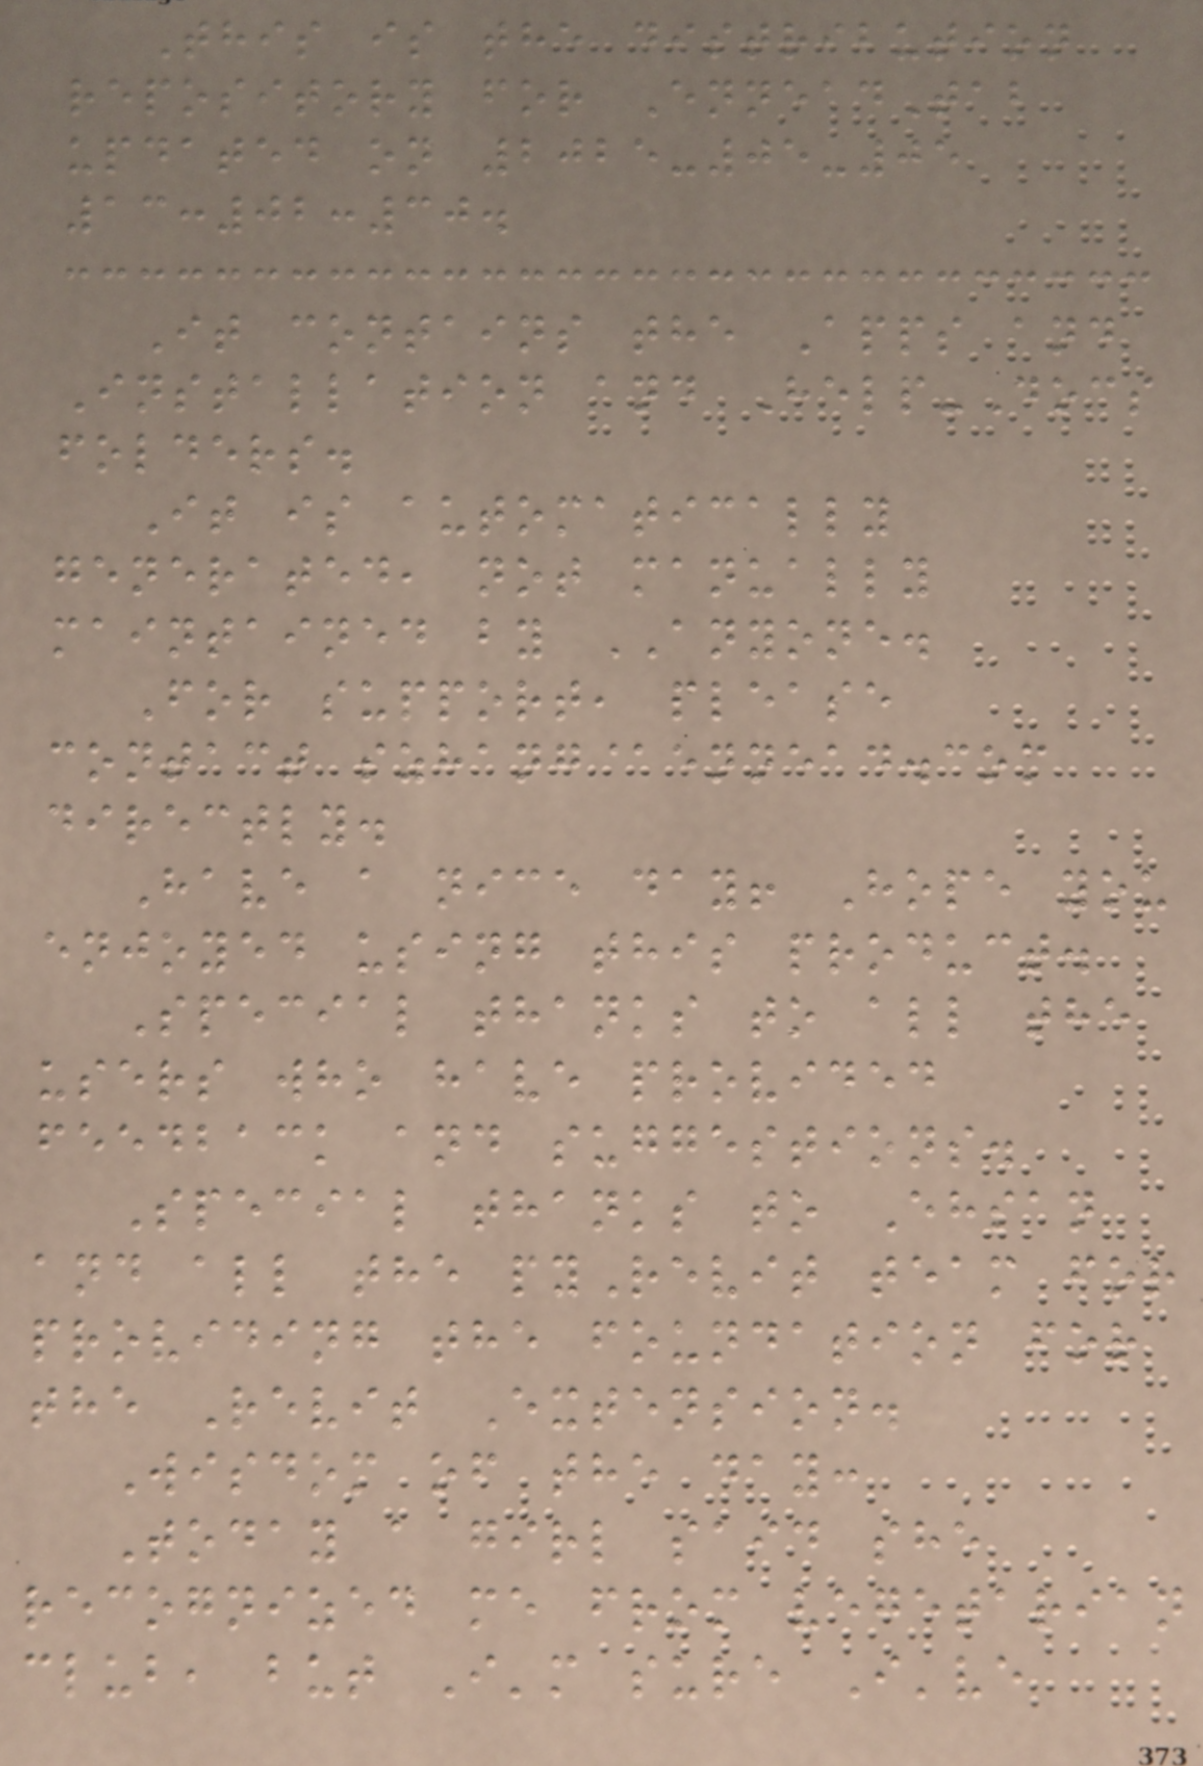This is the distribution
repository for EnneadTab
updated on 2025-05-05
13:02:30.
It contains the Apps and
Installation and Help-Docs
folders.
It is automatically
generated, not manually
maintained by ANYONE.
For support, please
contact szhang@ennead.com
directly.
Have a nice day! Hope you
enjoyed using this product.
Special thanks to all the
users who have provided
feedback and suggestions.
Special thanks to Ehsan
and all the pyRevit team for
providing the foundation for
the Revit Extension.
Wisdom of the day:
Today a girl said she
recognized me from vegetarian
club, but I'm sure I've
